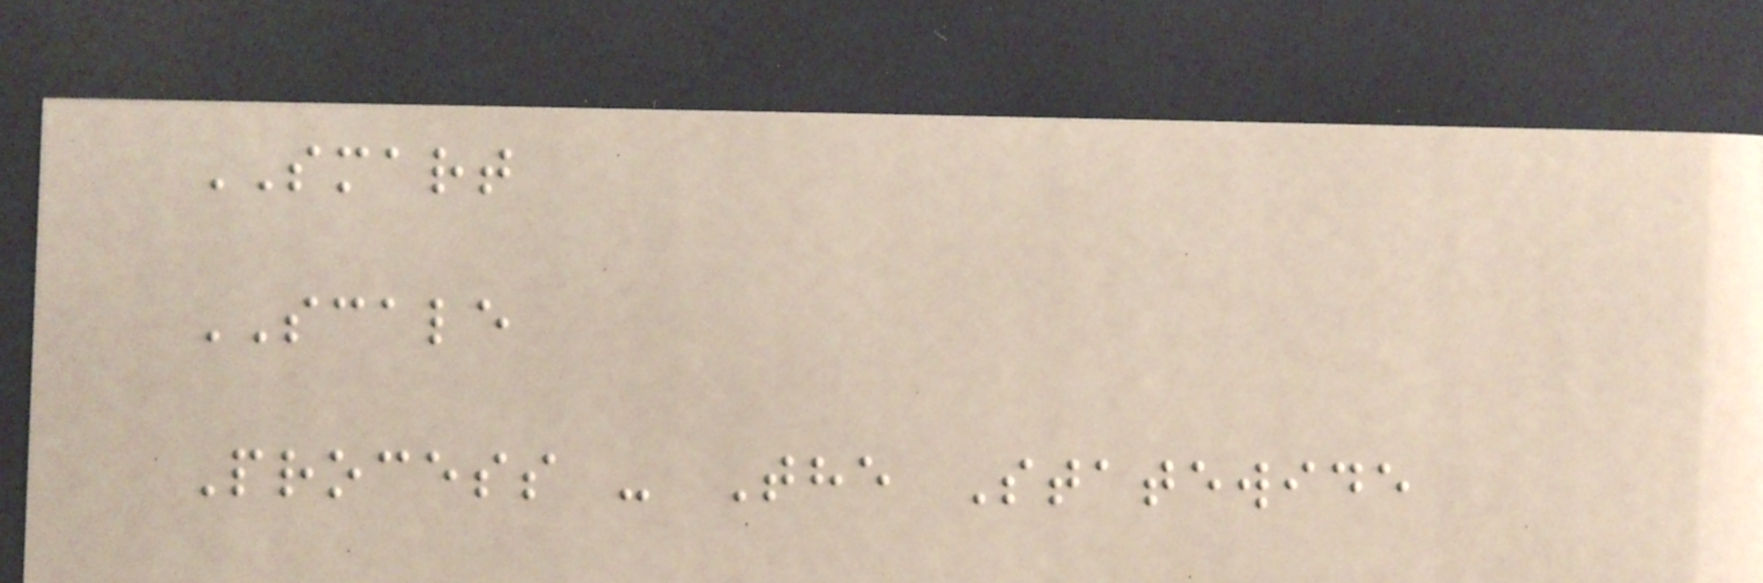SMART
SCALE
Process - The Statewide
